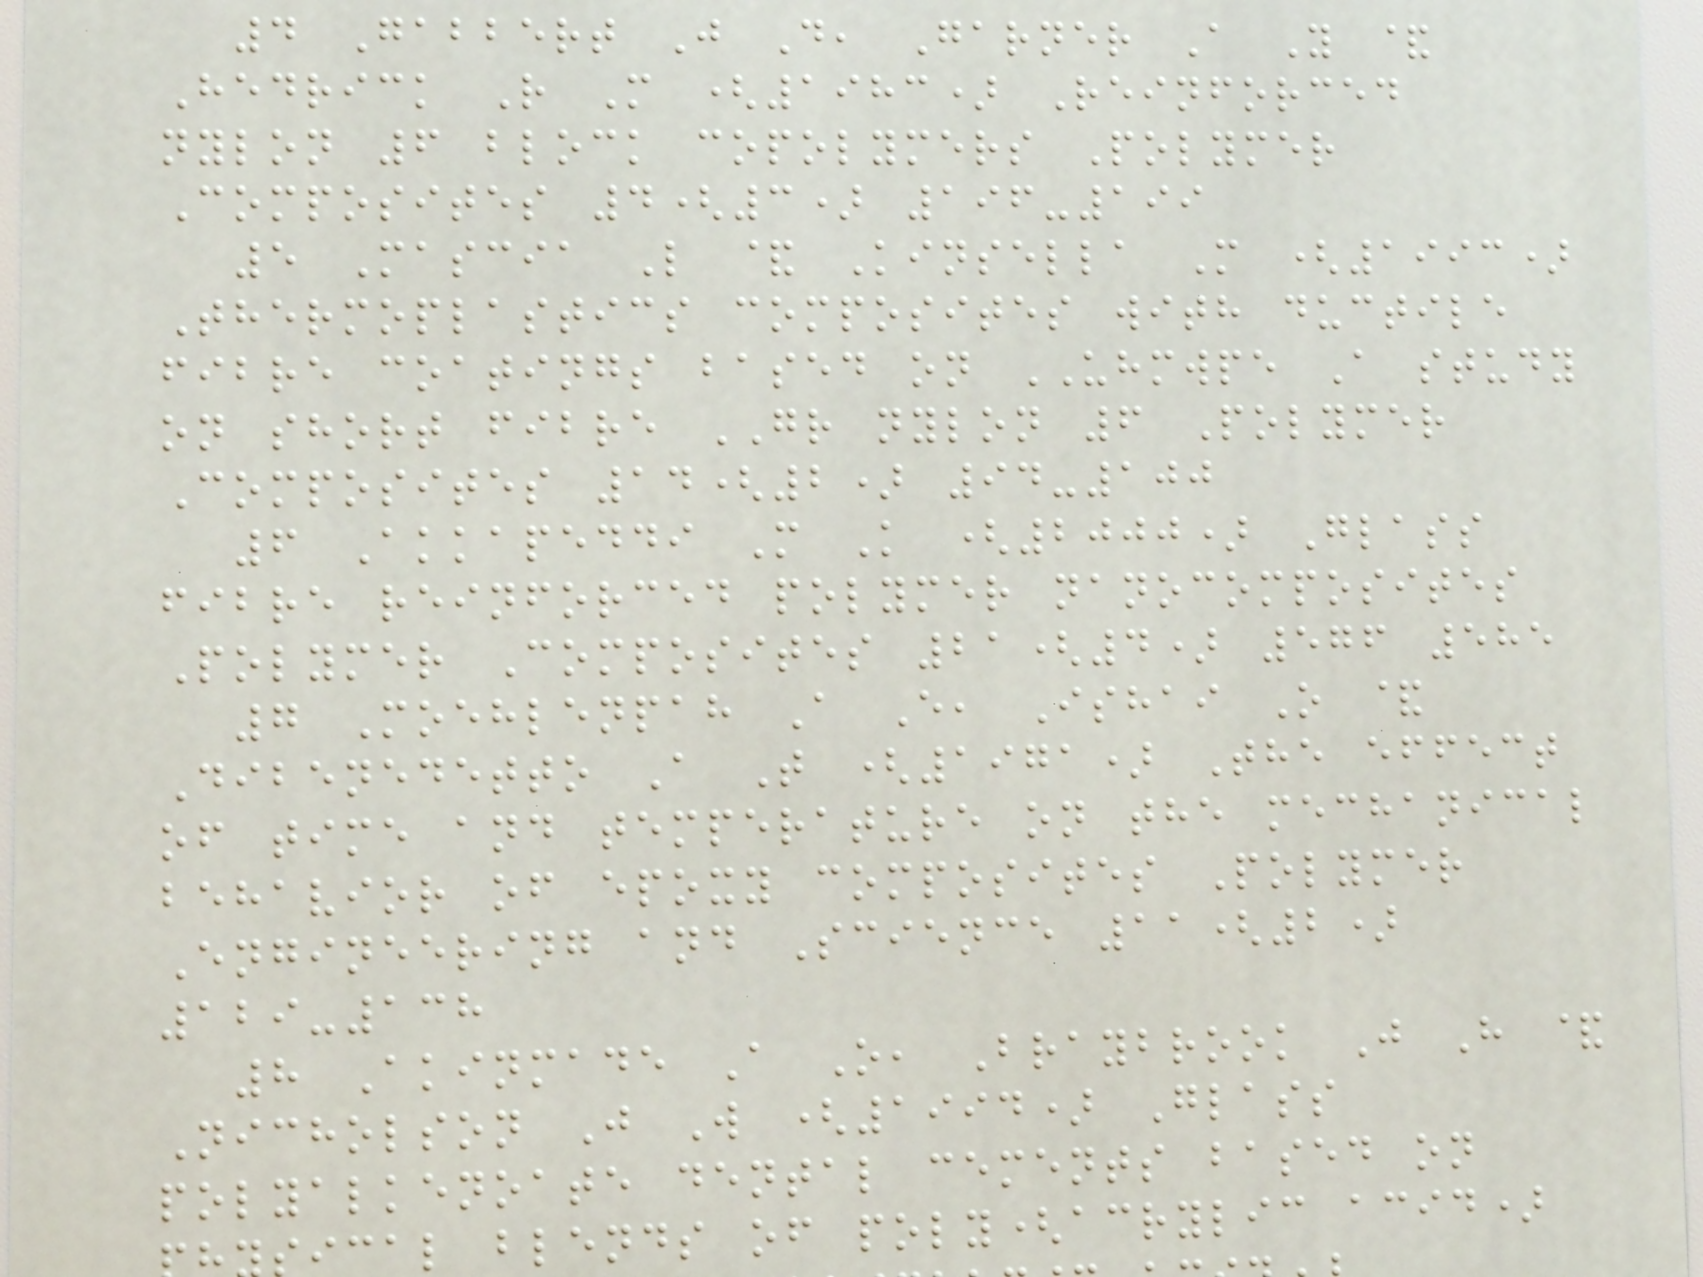4 Gabbert J D, Garner A Y &
Hedrick R M (1983) Reinforced
nylon 6 block copolymers Polymer
Composites 4(3) 196-199
5 Mascia L & Kinsella M (1993)
Thermoplastics composites with ductile
fibre coatings based on UHMWPE A study
on short fibre GR nylon 6 Polymer
Composites 14(2) 94-100
6 Akkapeddi M K (2000) Glass
fibre reinforced polymer nanocomposites
Polymer Composites 21(4) 576 585
7 Moehlenpah A E, Ishai O &
Dibenedetto A T (1971) The effect
of time and temperature on the mechanical
behavior of epoxy composites Polymer
Engineering and Science 11(2)
129-138
8 Akinmade A O, Braybrook J H &
Nicholson J W (1994) Glass
polyalkenoate dental cements based on
ical blends of poly(acrylic acid)
